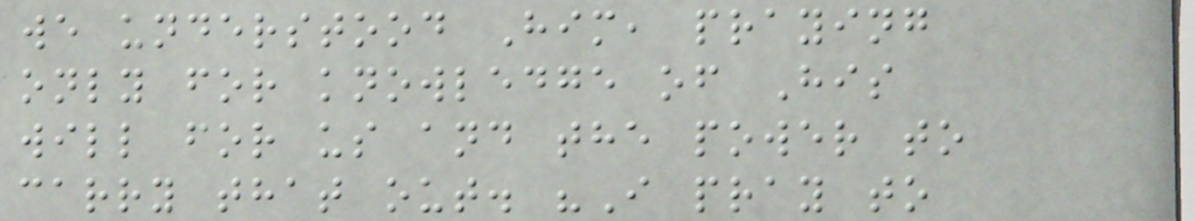we understood Him, praying
only for knowledge of His
will for us and the power to
carry that out. "I pray to
